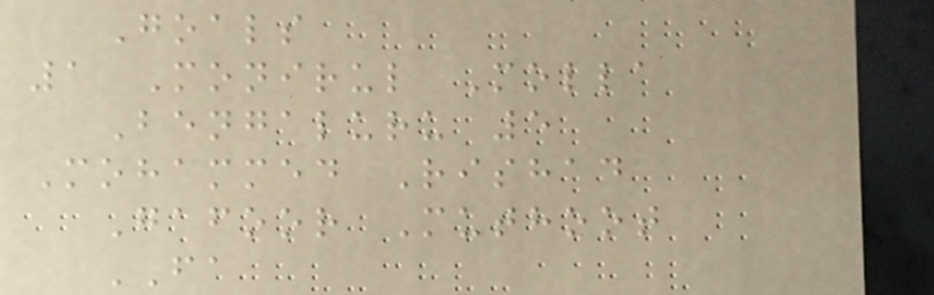Goals
1 Monirul Molla
Bengaluru 5
Mohammed Rishad
Gafoor Muthoot
FA
